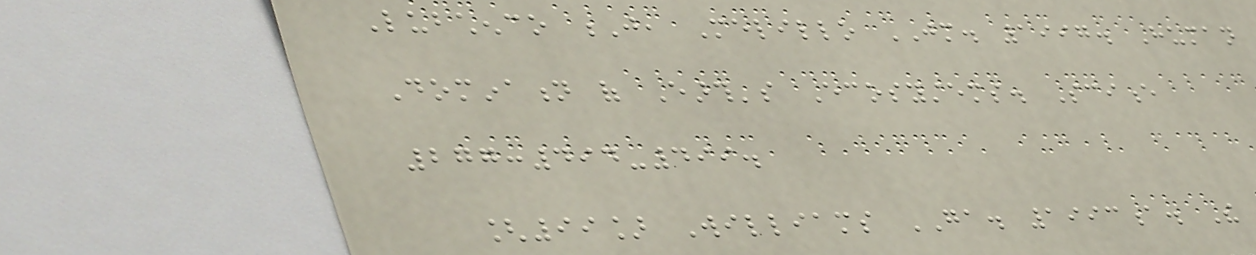Lubchenco J, Melillo JM. 1997. Human
Domination of Earth's Ecosystems. Science
277:494-499.
[99] Williams GA. 1993a. The
